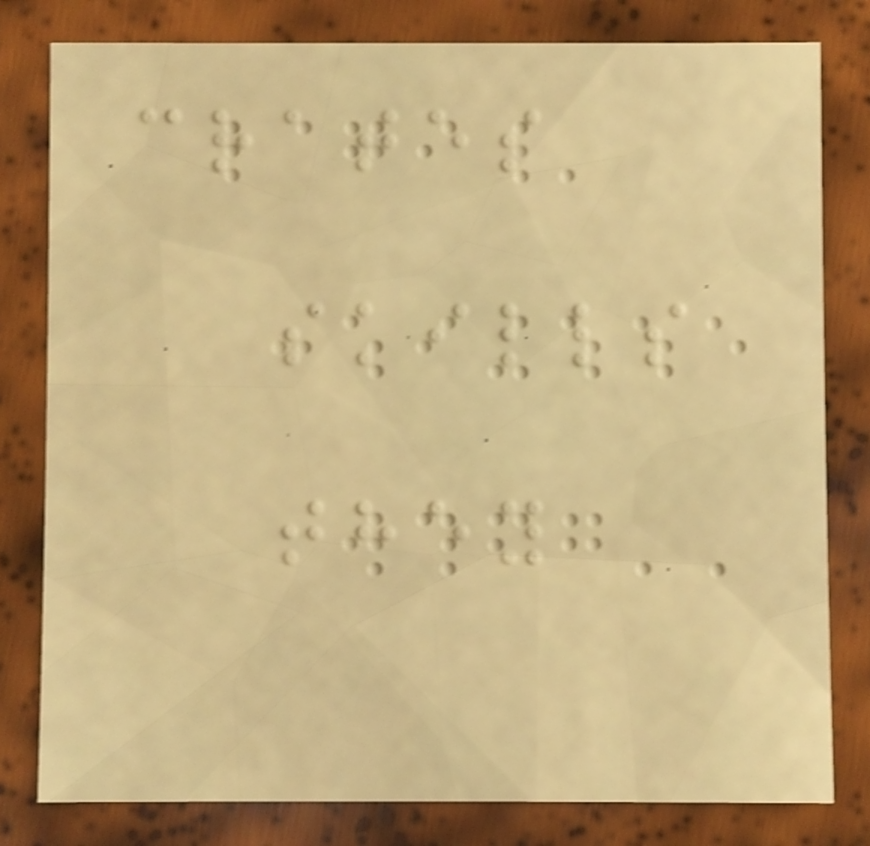crates
skills
they
